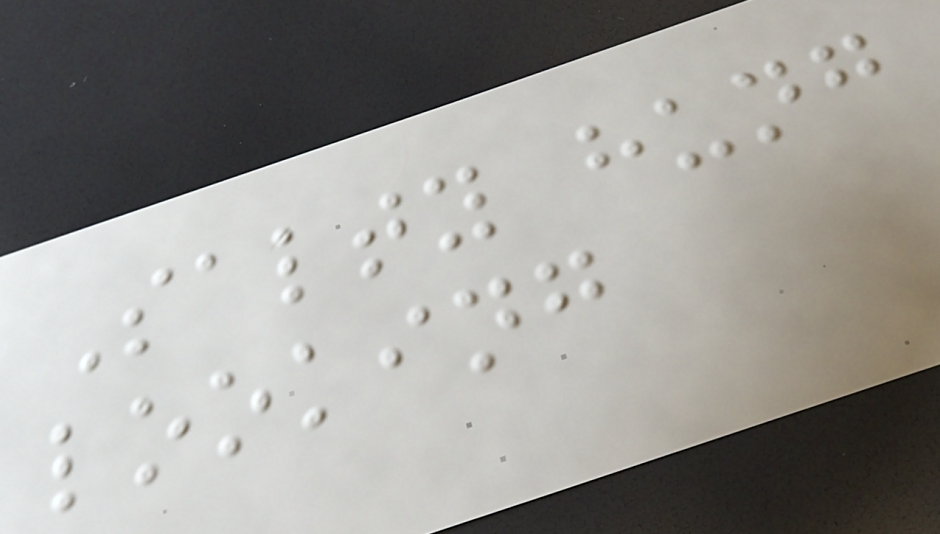Salty hung
looking
